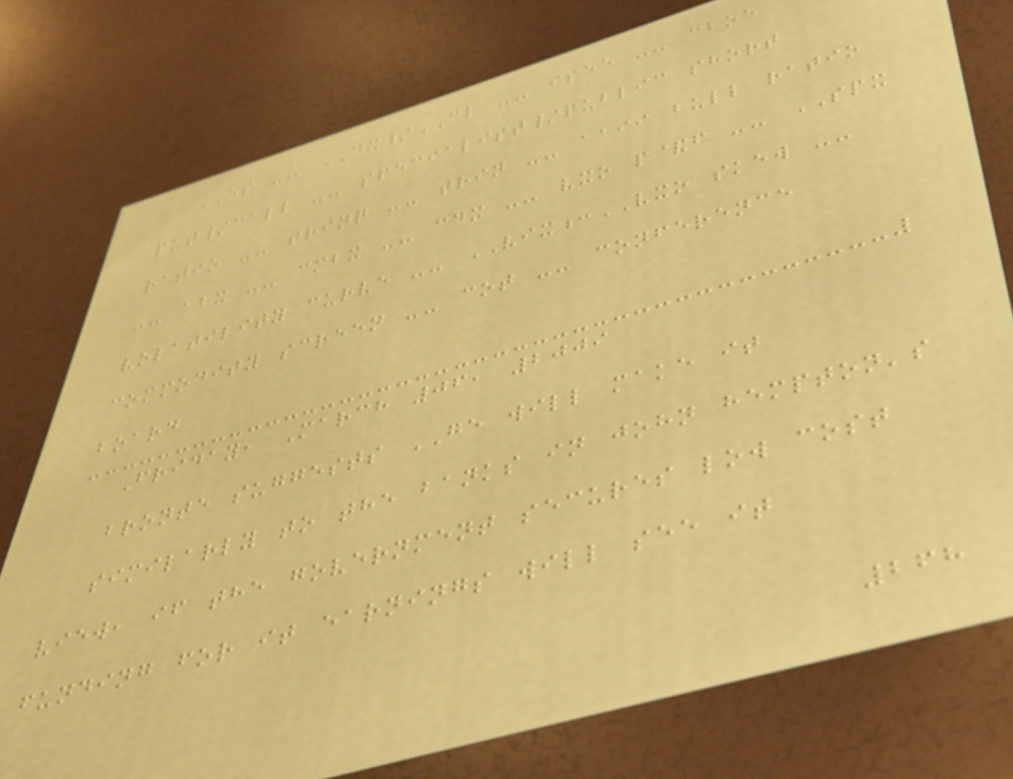ES -- DX/CL -- isee -- cboe
put/call -- specialist/public short
ratio -- trinq -- trin -- aaii bull ratio
-- abx -- cmbx -- cdx -- vxo p&f -- SPX
volatility curve -- VIX:VXO skew --
commodity screen -- cot -- conference
board
Friday, March 06, 2009
bronte suggests GE will make it
similarly to the banks in john hempton's
view, if the government secures low cost
funding for it earnings will see it
268
